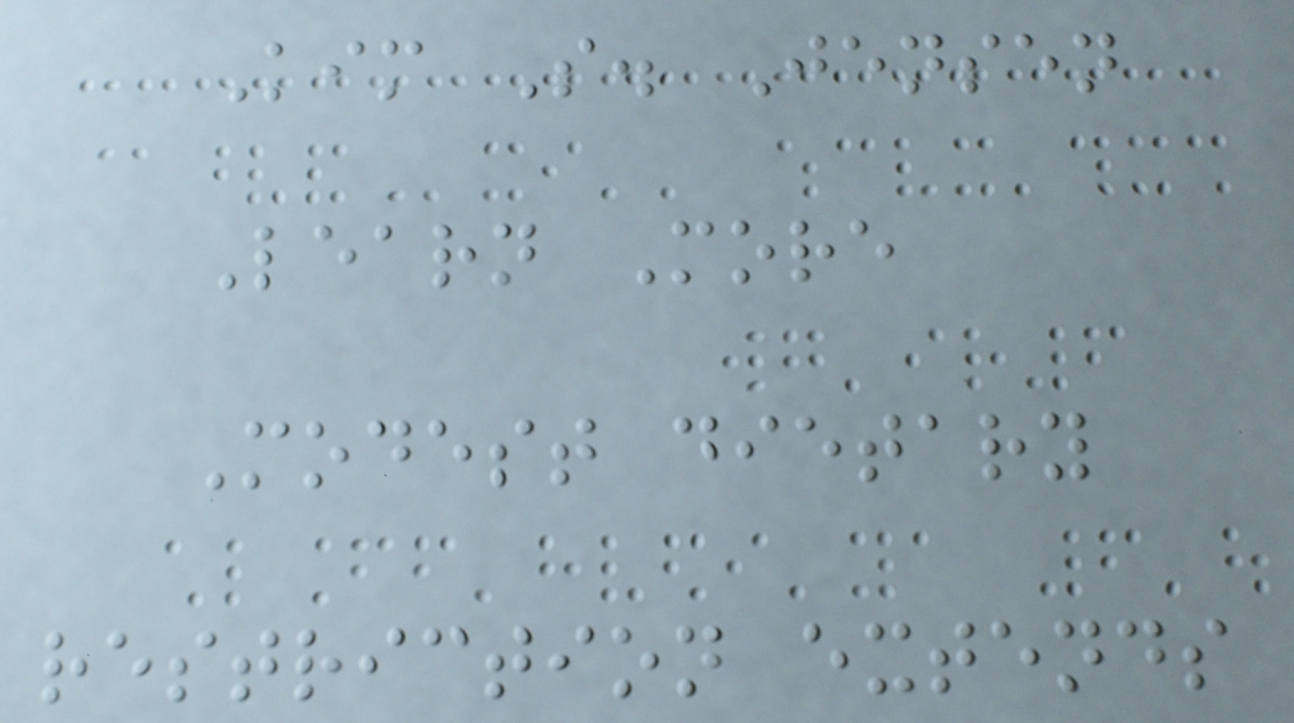Kim S. Jensen
Learn More
Modest dietary
restriction extends
